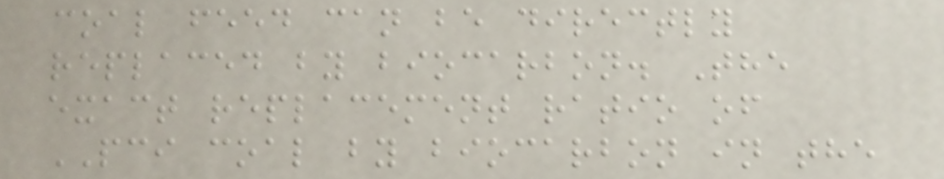coal feed can be directly
replaced by biocarbon. The
exact replacement ratio of
PCI coal by biocarbon in the
